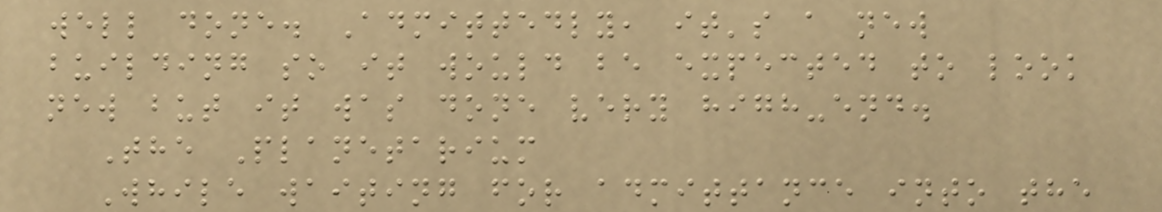well done. Admittedly, it's a new
building so it would be expected to look
new but it was done very high-end.
The Planetarium
While waiting for admittance into the
